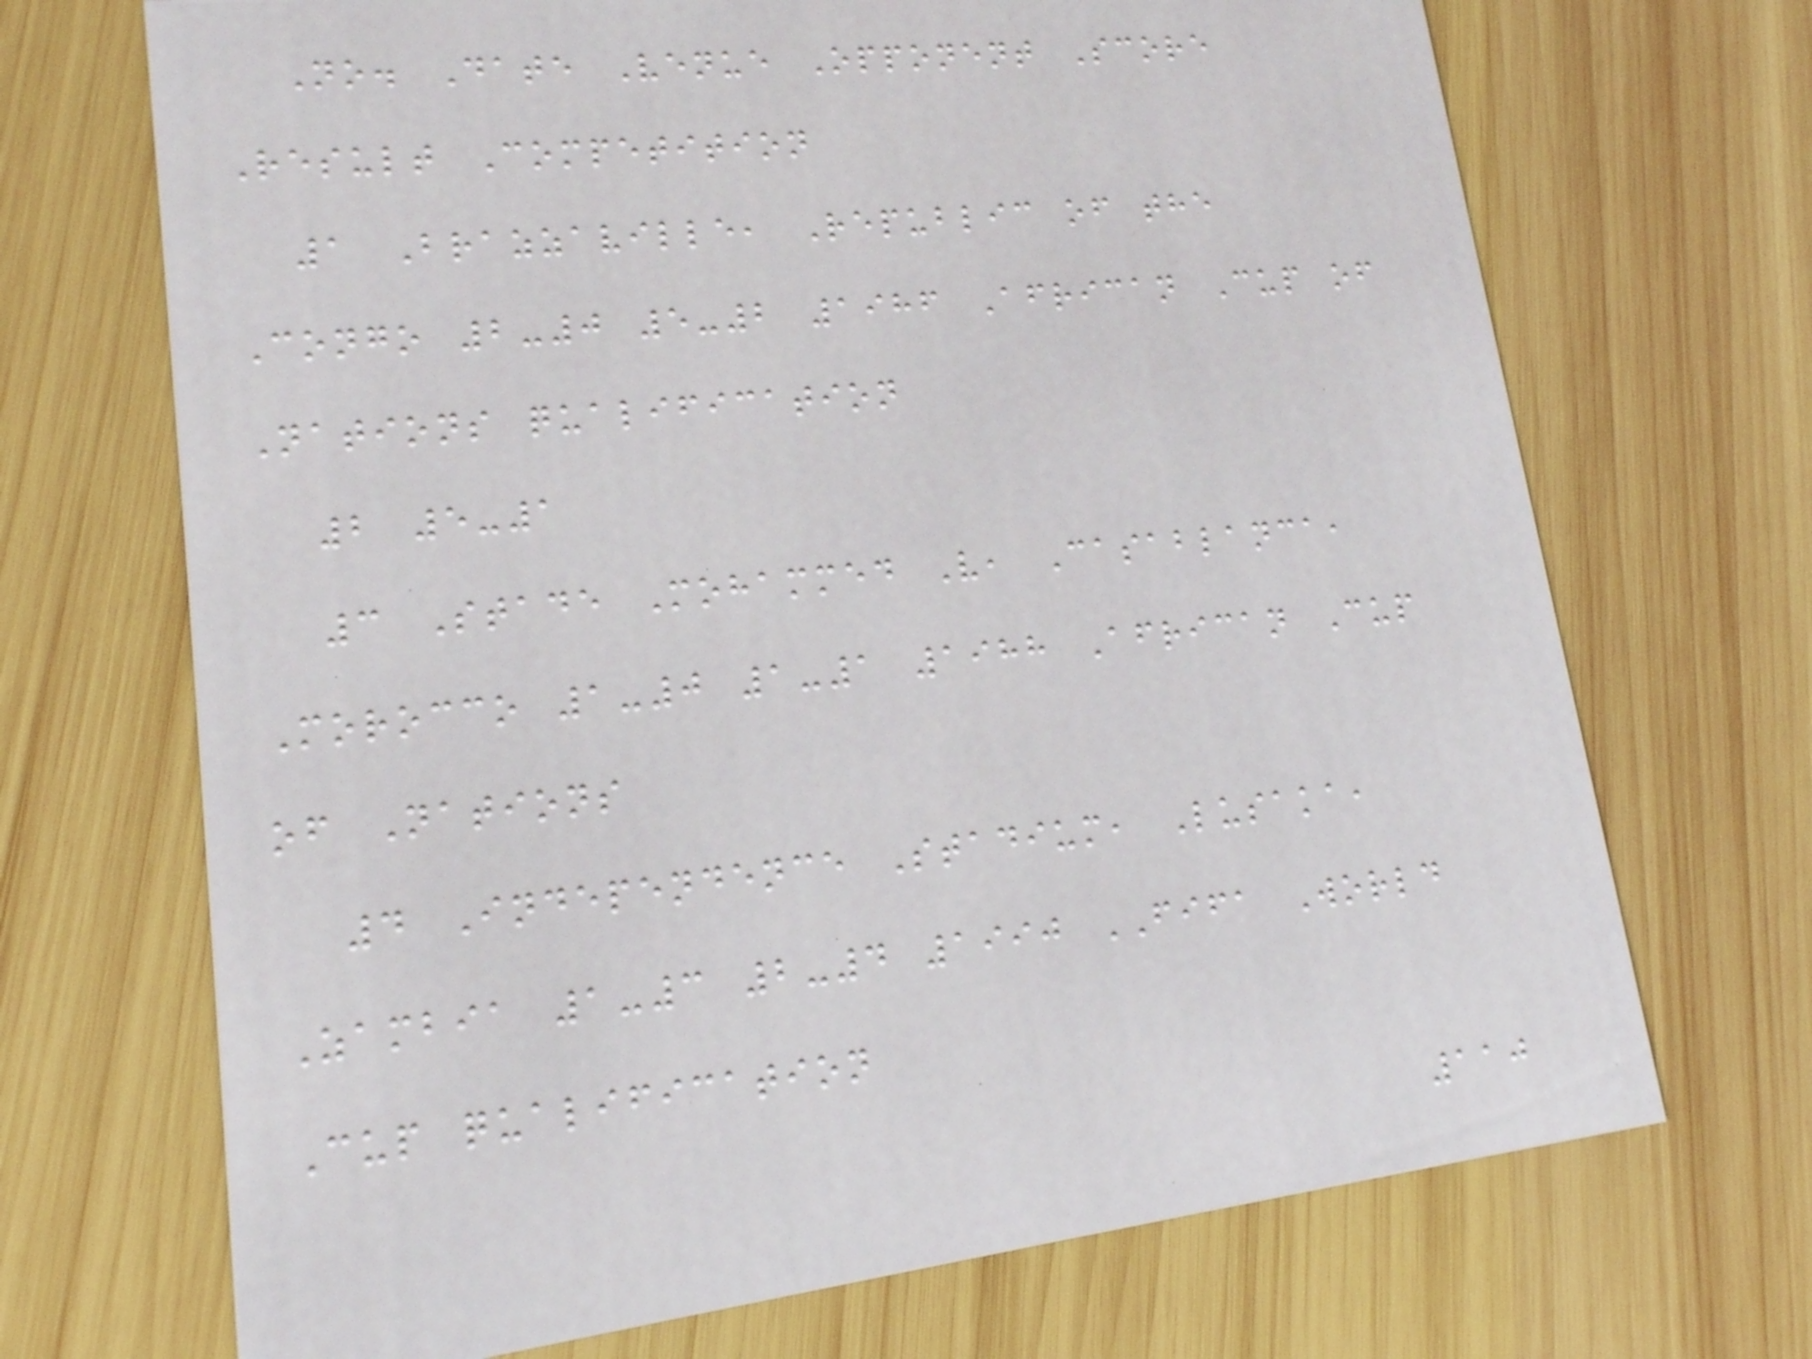No. Date Venue Opponent Score
Result Competition
1 Brazzaville, Republic of the
Congo 2-0 5-2 1986 African Cup of
Nations qualification
2 5-1
3 Stade Mohammed V, Casablanca,
Morocco 1-0 1-1 1988 African Cup
of Nations
4 Independence Stadium, Lusaka,
Zambia 1-3 2-4 1990 FIFA World
Cup qualification
110
